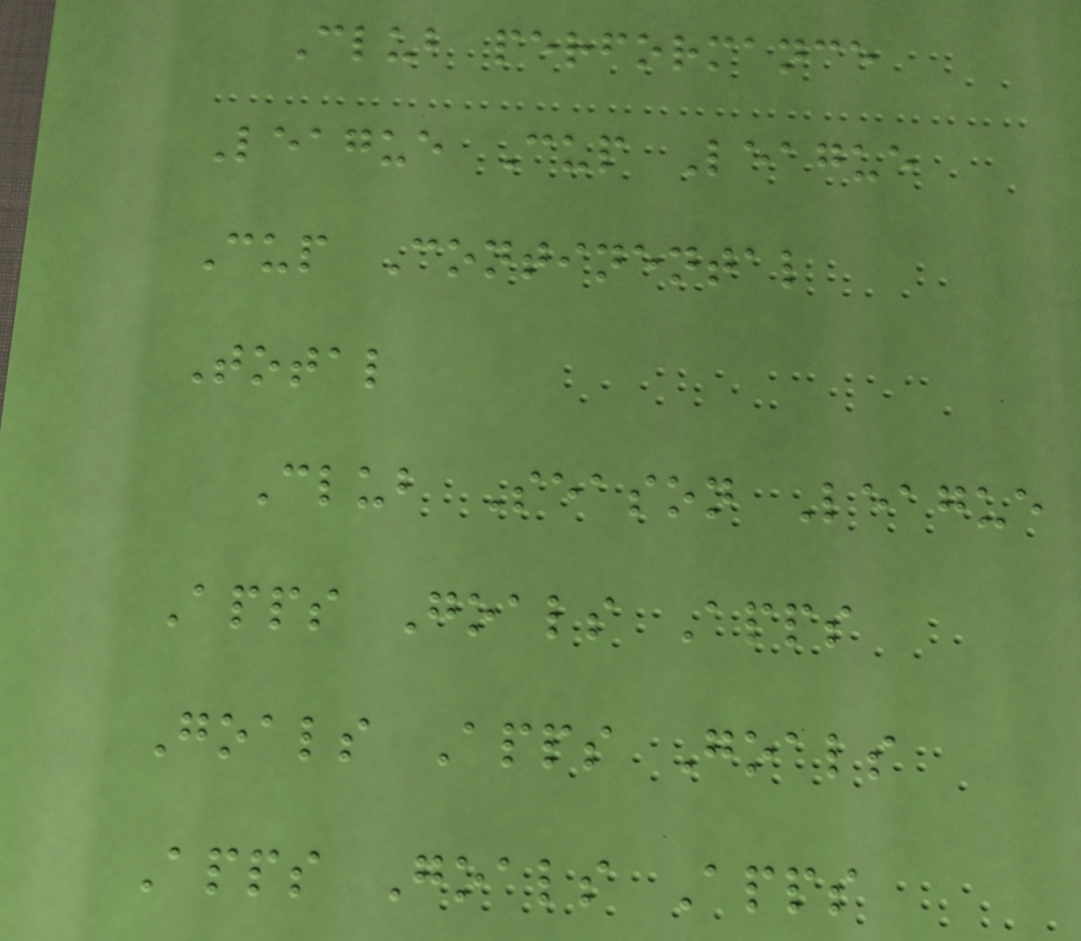Club performance
League Cup League
Cup Continental
Total
Club Season League
Apps Goals Apps
Goals Apps Goals
Apps Goals Apps
